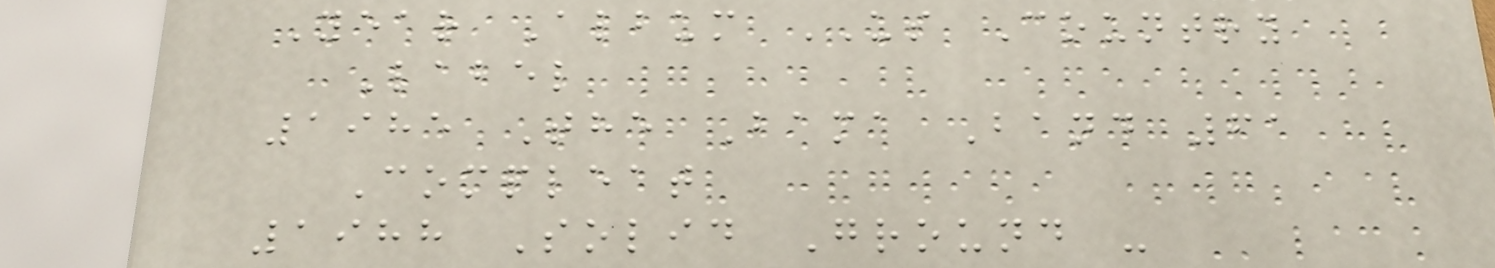Year Album US Country
Label
1985 The Bama Band 61
Compleat
1988 Solid Ground -
